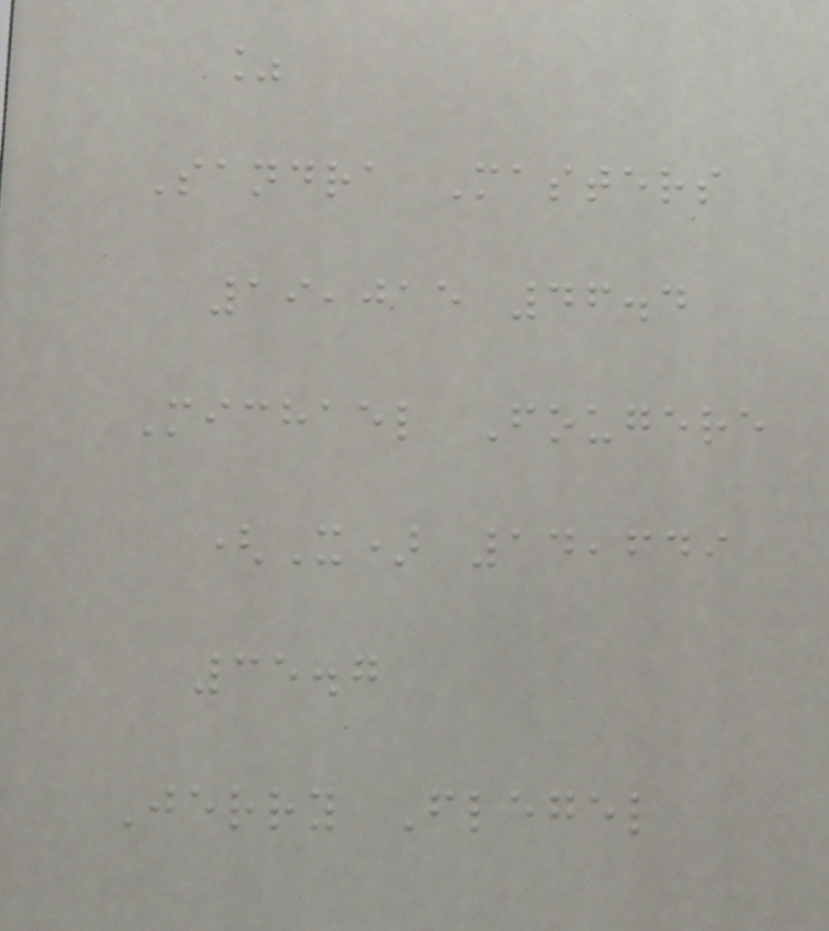%
Sandra Masters
19,015 46.4
Michael Fougere
(X) 14,649
35.7
Jerry Flegel
